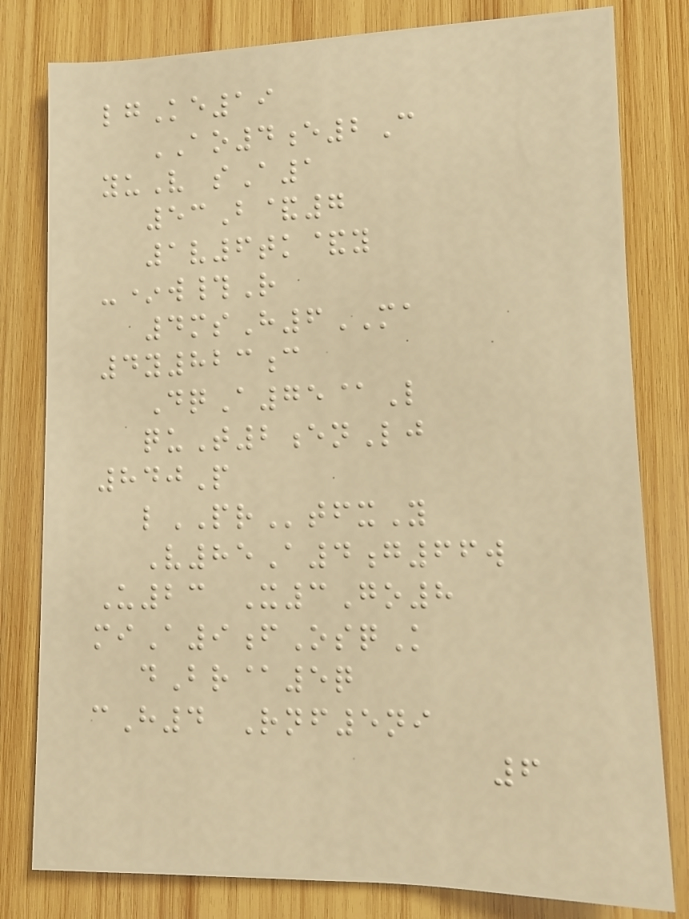lgKe19
AO4e2C
yuV sA1
53B&7
1v6tk&y
-*w#R
4msH6MA
4y823c
DqA75@L
quT2enLj
840P
lPRtfxY
V85A4g66w
U23 X3Go8
miA9fOsqK
dBr@5q
cH4 Rnf5ni
6
